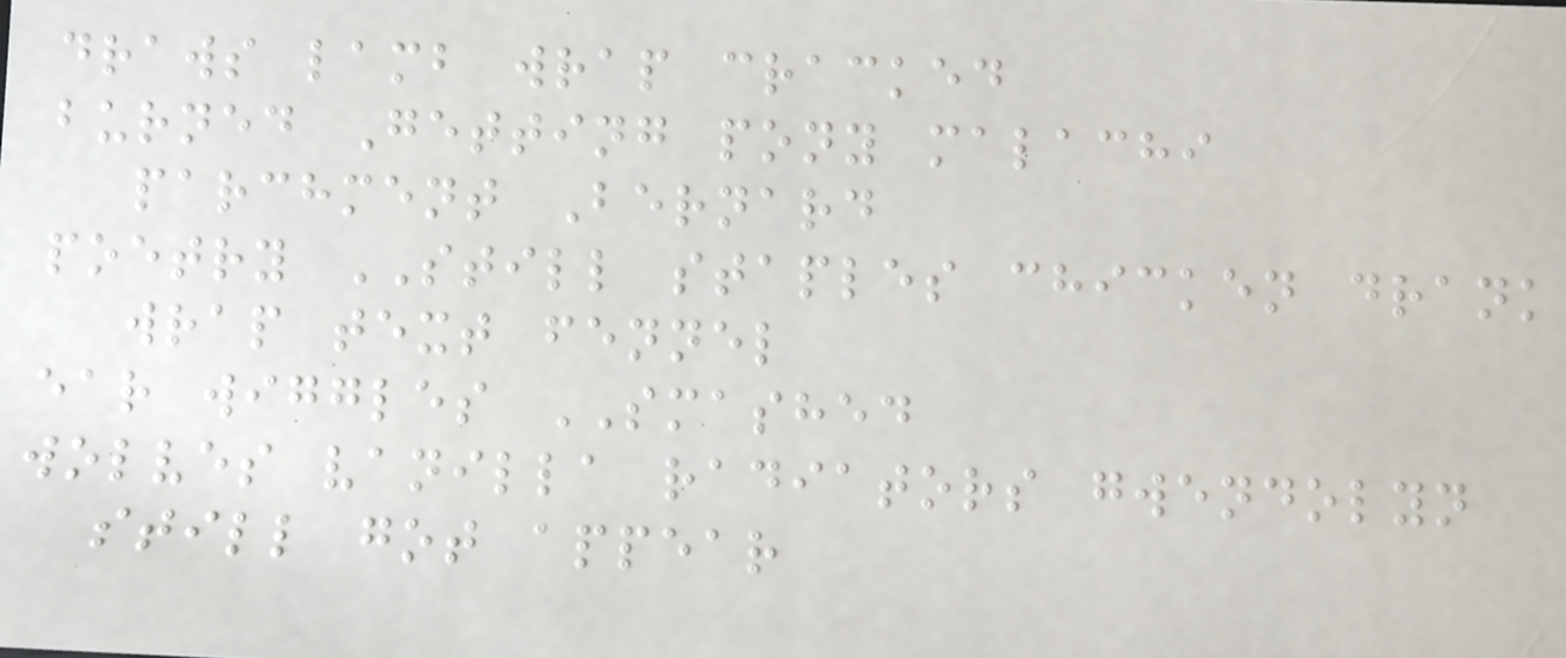draws lamb wrap cracked
burned Getting pony malachi
parchment Bernard
poetry STILL staples chicken drank
wrap text fennel
ear wiggles SMASHED
wolves vanilla radiators gwendolyn
still got appear
